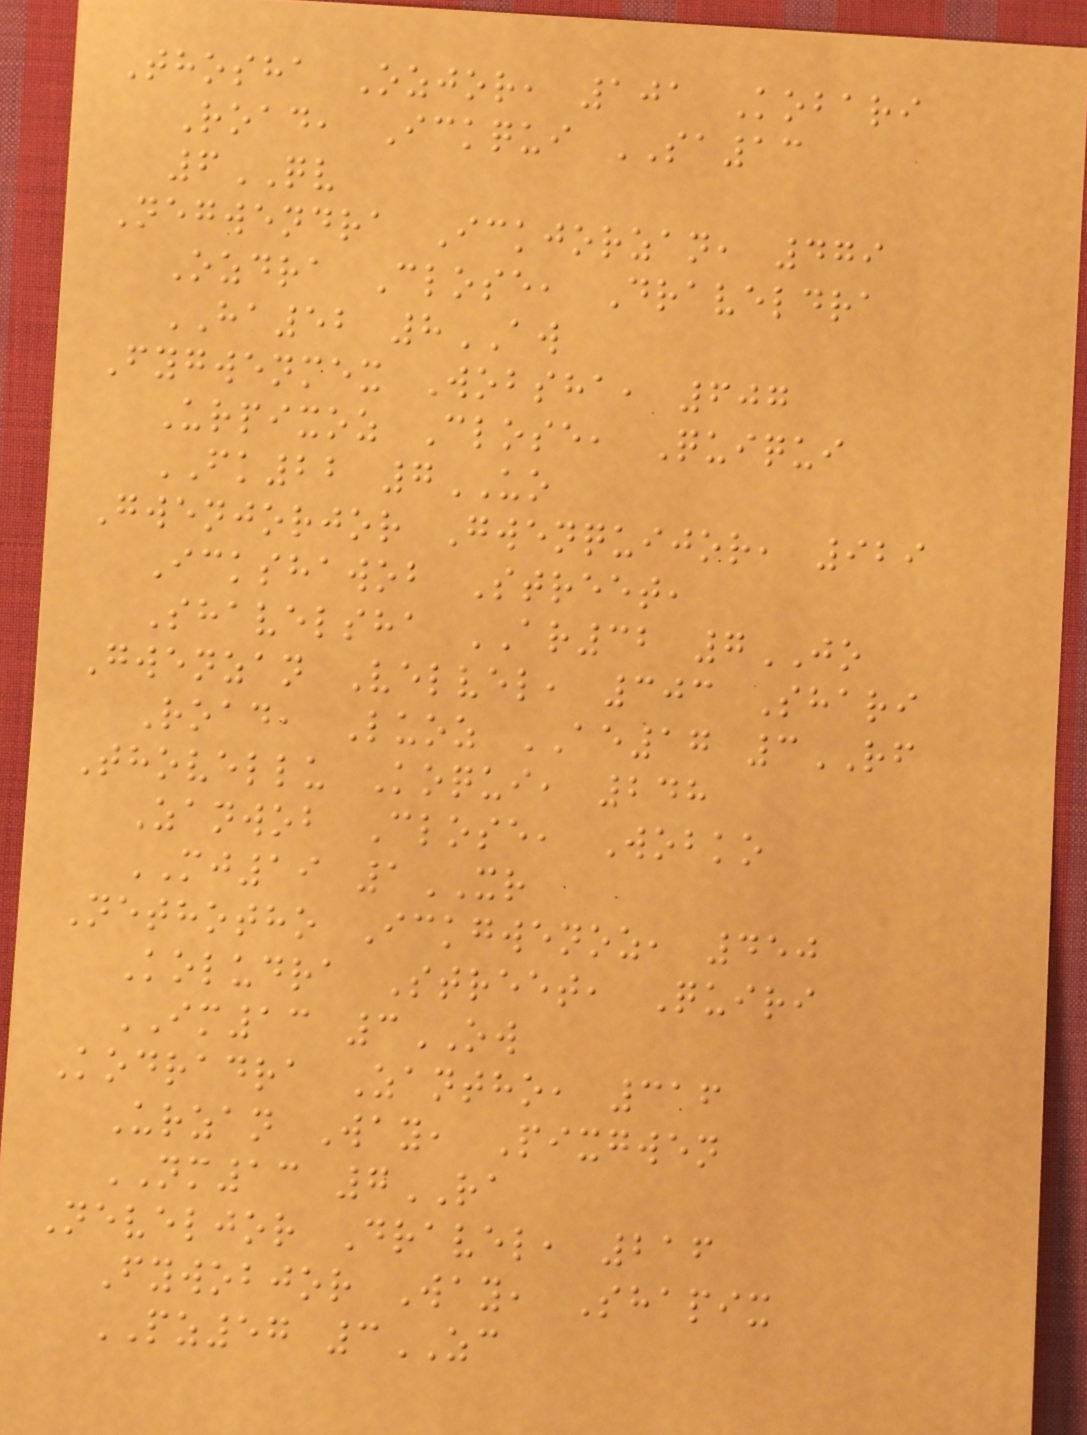Thosha Ozjor, 101 Kobari
Road, Ickqui SA13
6QV
Negwendra Ickjorzan, 479
Ozdra Close, Draveldra
HA52 8AW
Fygwenmex Wobsha, 607
Urpixoz Close, Quiqui
FK22 7UO
Gwenjorjor Gwenquijor, 929
Ickshawob Street,
Shavelsha AR32 7JO
Gwenzan Velvel, 303 Shari
Road, Luoz AE17 3RF
Thovellu Koqui, 248
Zanwob Close, Wobko
MJ19 1XR
Nethotho Ickgwenoz, 450
Koludra Street, Quiri
IM13 3OW
Kodradra Zantho, 316
Urzan Way, Pixgwen
NM13 7RA
Neveljor Dravel, 216
Fywobjor Way, Shapix
PZ57 3ZC
